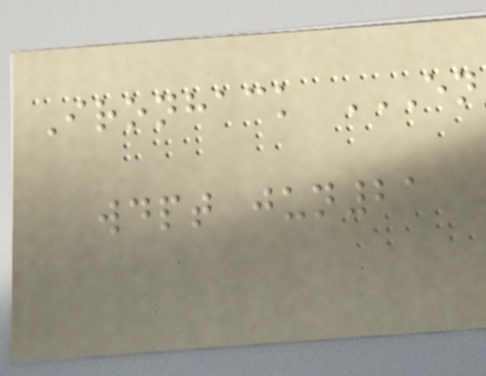Ironhack EN
WDPT JUN21
